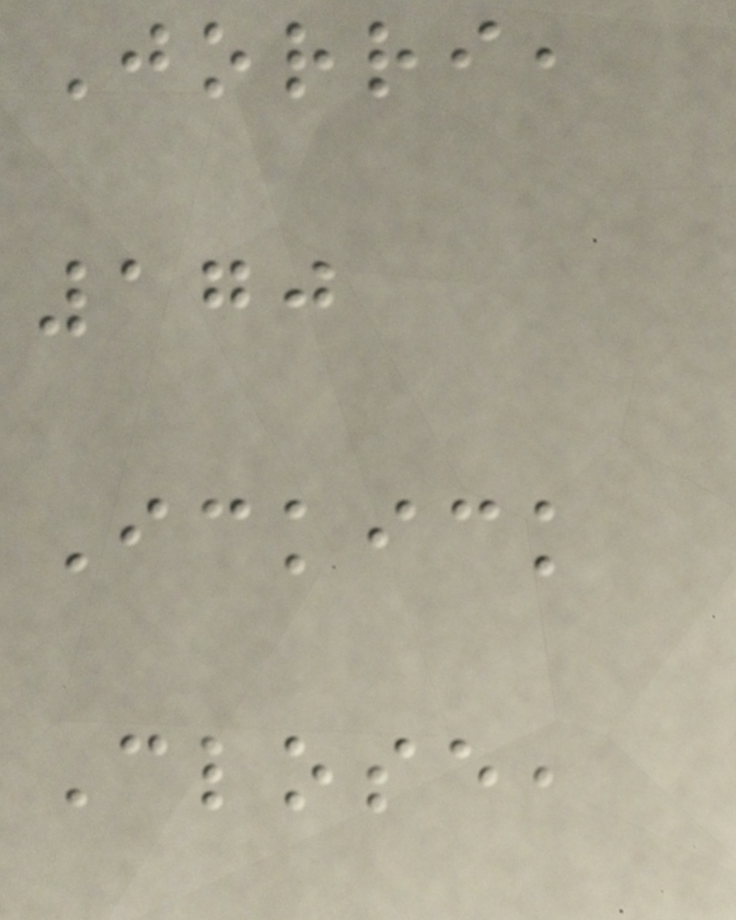Jorri,
170
Ickick
Close,
